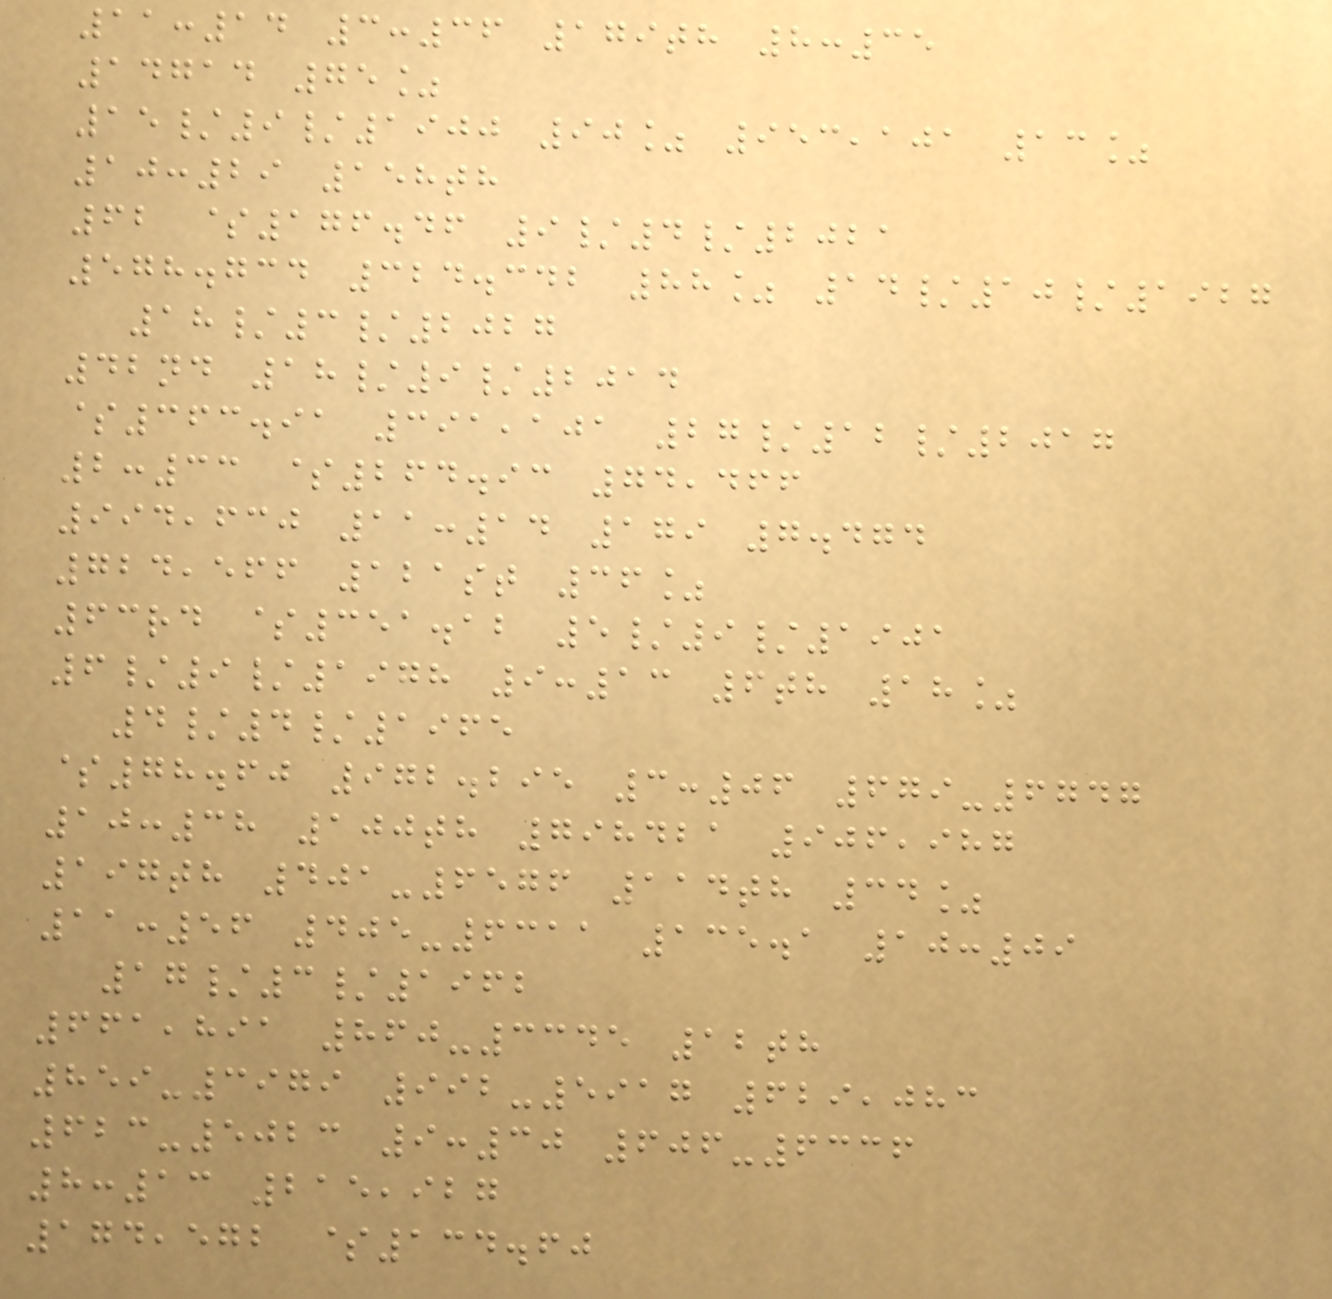11:14 3:36 179th 8:35
14714 75%
15/9/1900 90% 953,101 13%
10:29 158th
62 $176.46 9/4/2021
578.734 324.342 88% 14/10/1927
18/3/2027
42nd 18/9/2014
$363.91 391,101 27/12/2017
2:33 $264.93 74,466
994,630 11:14 179 7.474
724,566 121st 36%
63rd $351.12 5/9/1901
6/9/1978 9:13 6th 18%
4/4/1965
$78.60 972.295 3:06 679-6747
10:38 100th 798421 906,987
197th 401-6576 114th 34%
11:56 405-6311 135.1 10:09
17/3/1962
661,891 860-3345 12th
859-3979 992-5917 629,083
623-5023 9:30 606-6336
8:13 215,927
174,572 $134.60
